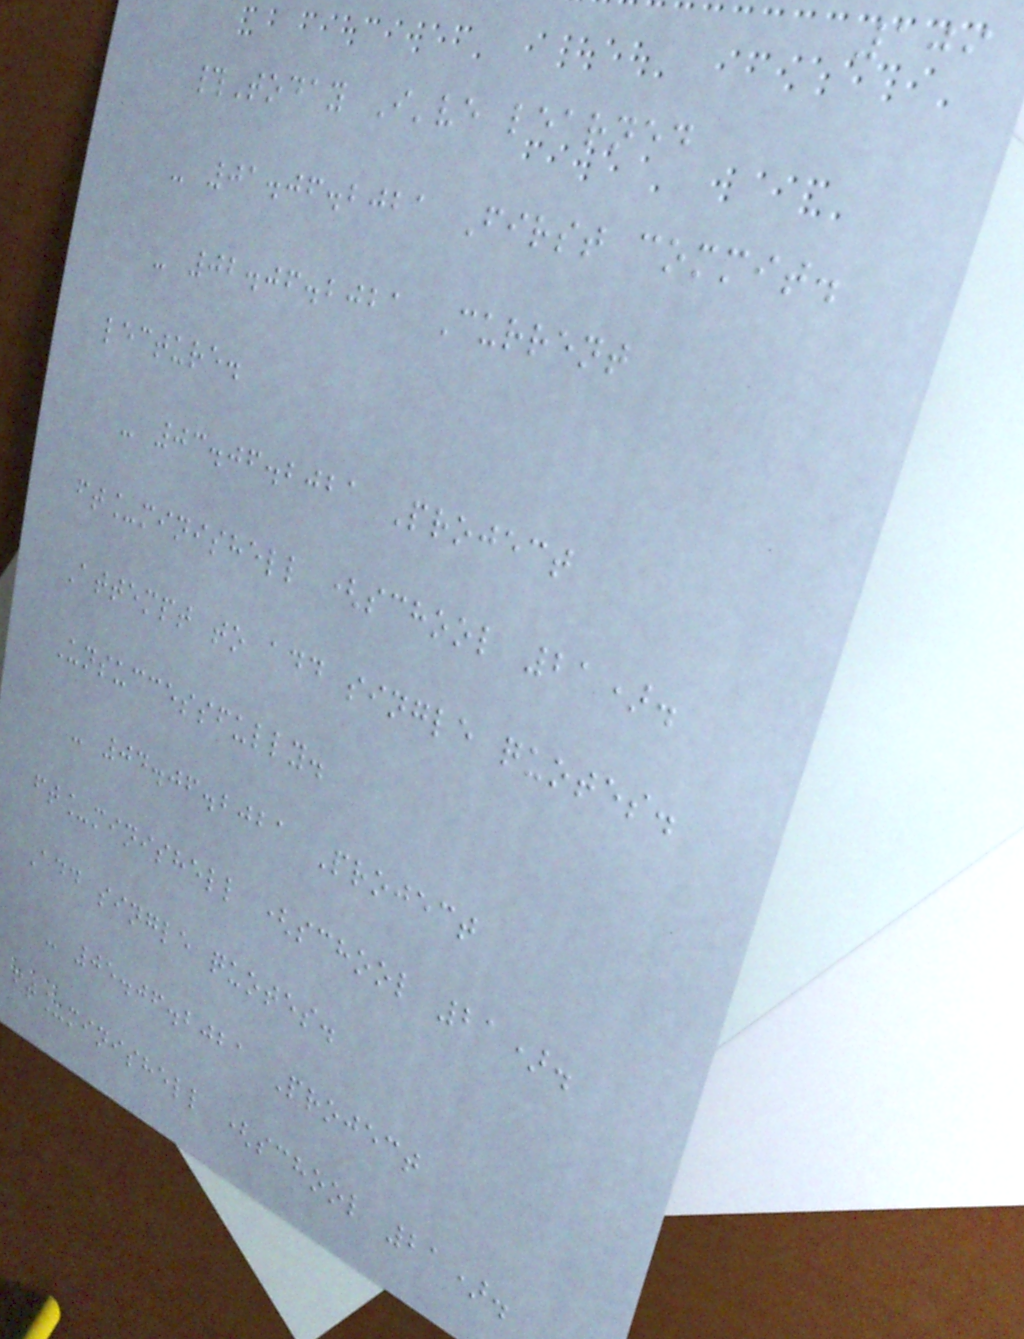109
#Today I've learned
- 01.06.2021 First commit.
- 02.06.2021 Current
lecture.
- 03.06.2021 Project
ft_minishell (school 21).
Attempt to add single quotes.
Unsuccessfully.
- 04.06.2021 Project
ft_minishell (school 21).
Add single quotes.
- 05.06.2021 Project
ft_minishell (school 21).
